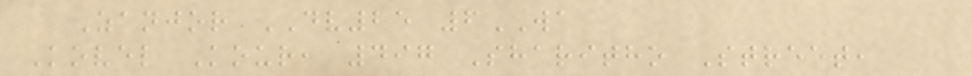Zanjor DV25 6WA
Kovel Kour, 497 Sharitho Street,
